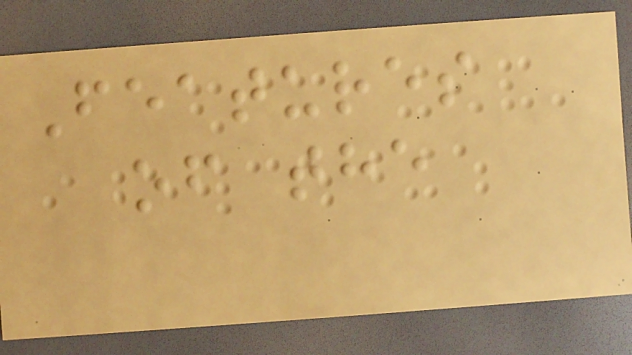Features
of the
